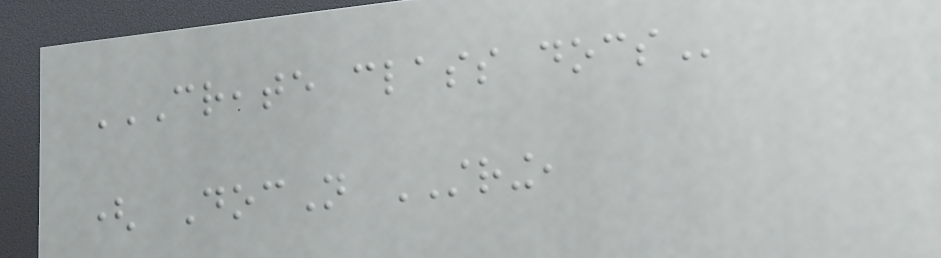CREATE CLASS DOCS
( DocN STRING,
